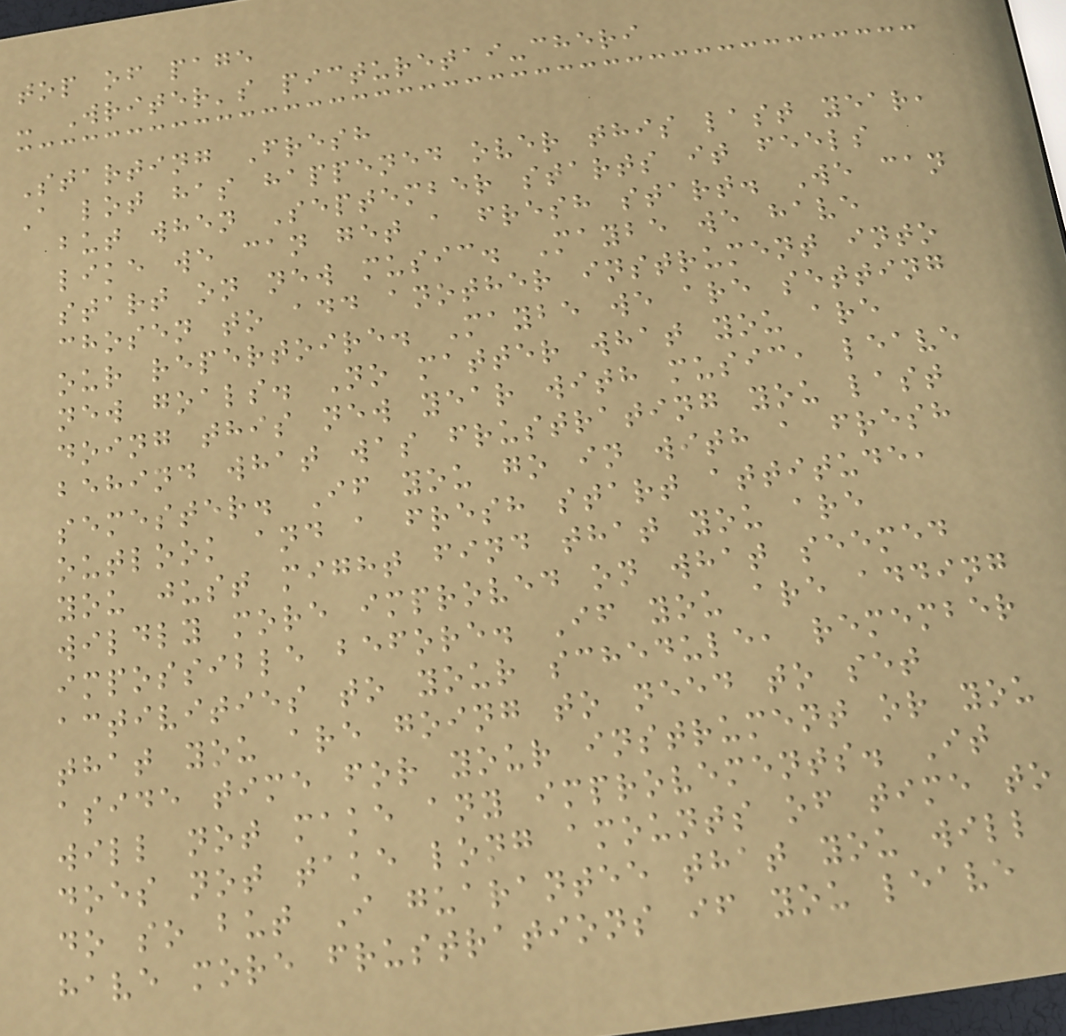top of page
- Writer's picturetai-cheri
Starting Fresh
A lot has happened over this last year,
but when September starts it feels
like we can get a fresh start. We can
start on new music. Maybe we have
chosen to add another instrument into
our repertoire. Maybe we are setting
new goals. No matter what you are
doing this new year with music, leave
behind what was frustrating you last
semester. If you go in with a fresh
outlook and a fresh start attitude,
you just might find that you are
wildly more improved on what seemed
impossible before. If you are adding
activities to your schedule, remember
that you are going to need to set
aside time for your instrument or you
will not make any improvements. It
does not take long amounts of time to
do so but I guarantee that you will
have more frustrations if you leave
